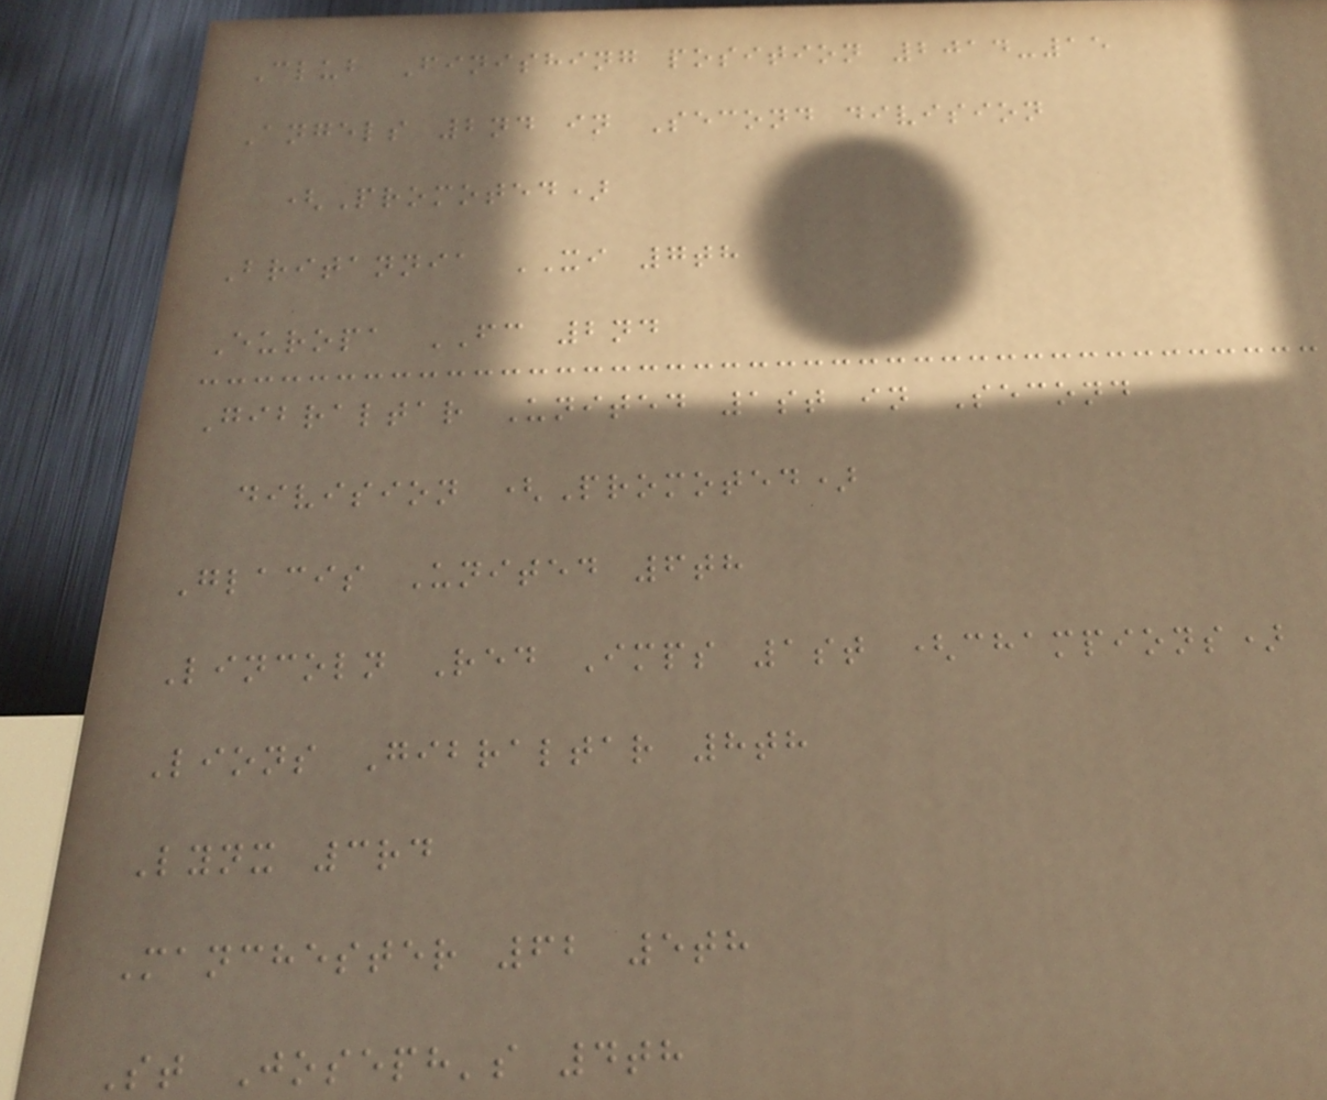Club Finishing position 2014-15
Angels 2nd in Second division
(Promoted)
Britannia XI 7th
Europa FC 2nd
Gibraltar United 1st in Second
division (Promoted)
Glacis United 6th
Lincoln Red Imps 1st (champions)
Lions Gibraltar 8th
Lynx 3rd
Manchester 62 5th
St Joseph's 4th
